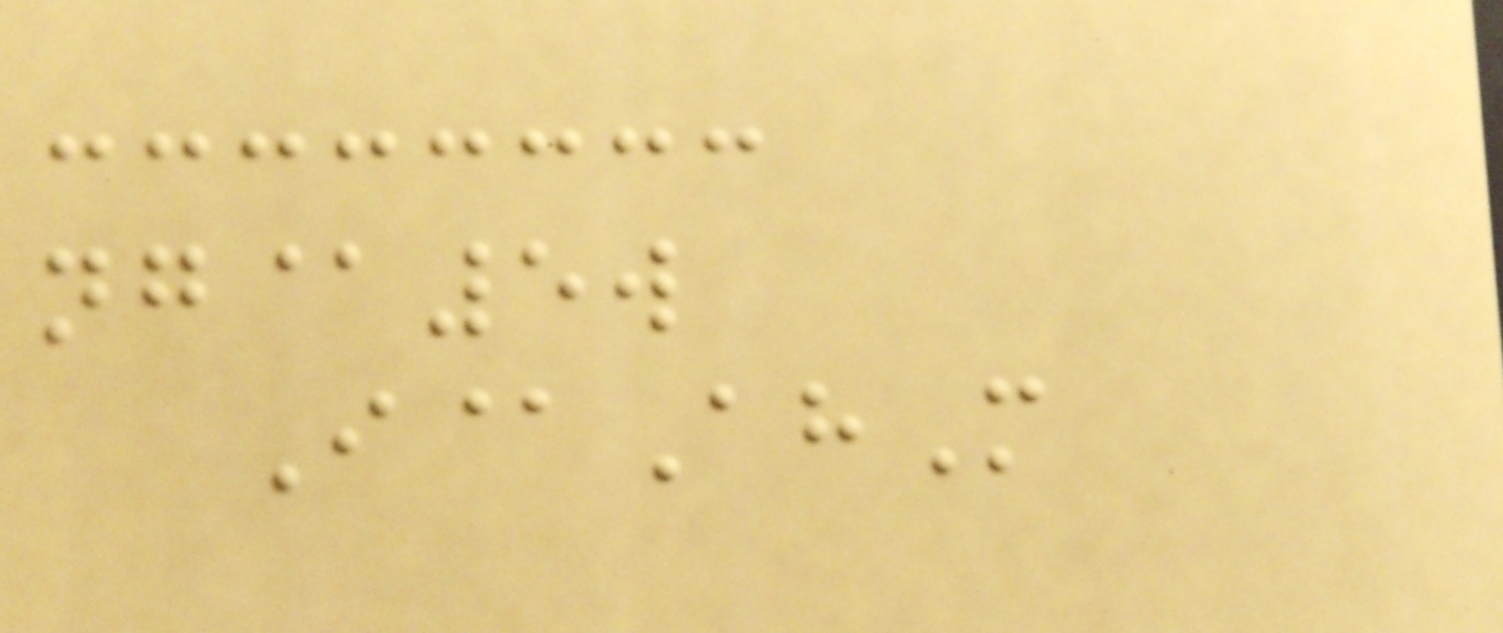ng@5w
I@AhM
